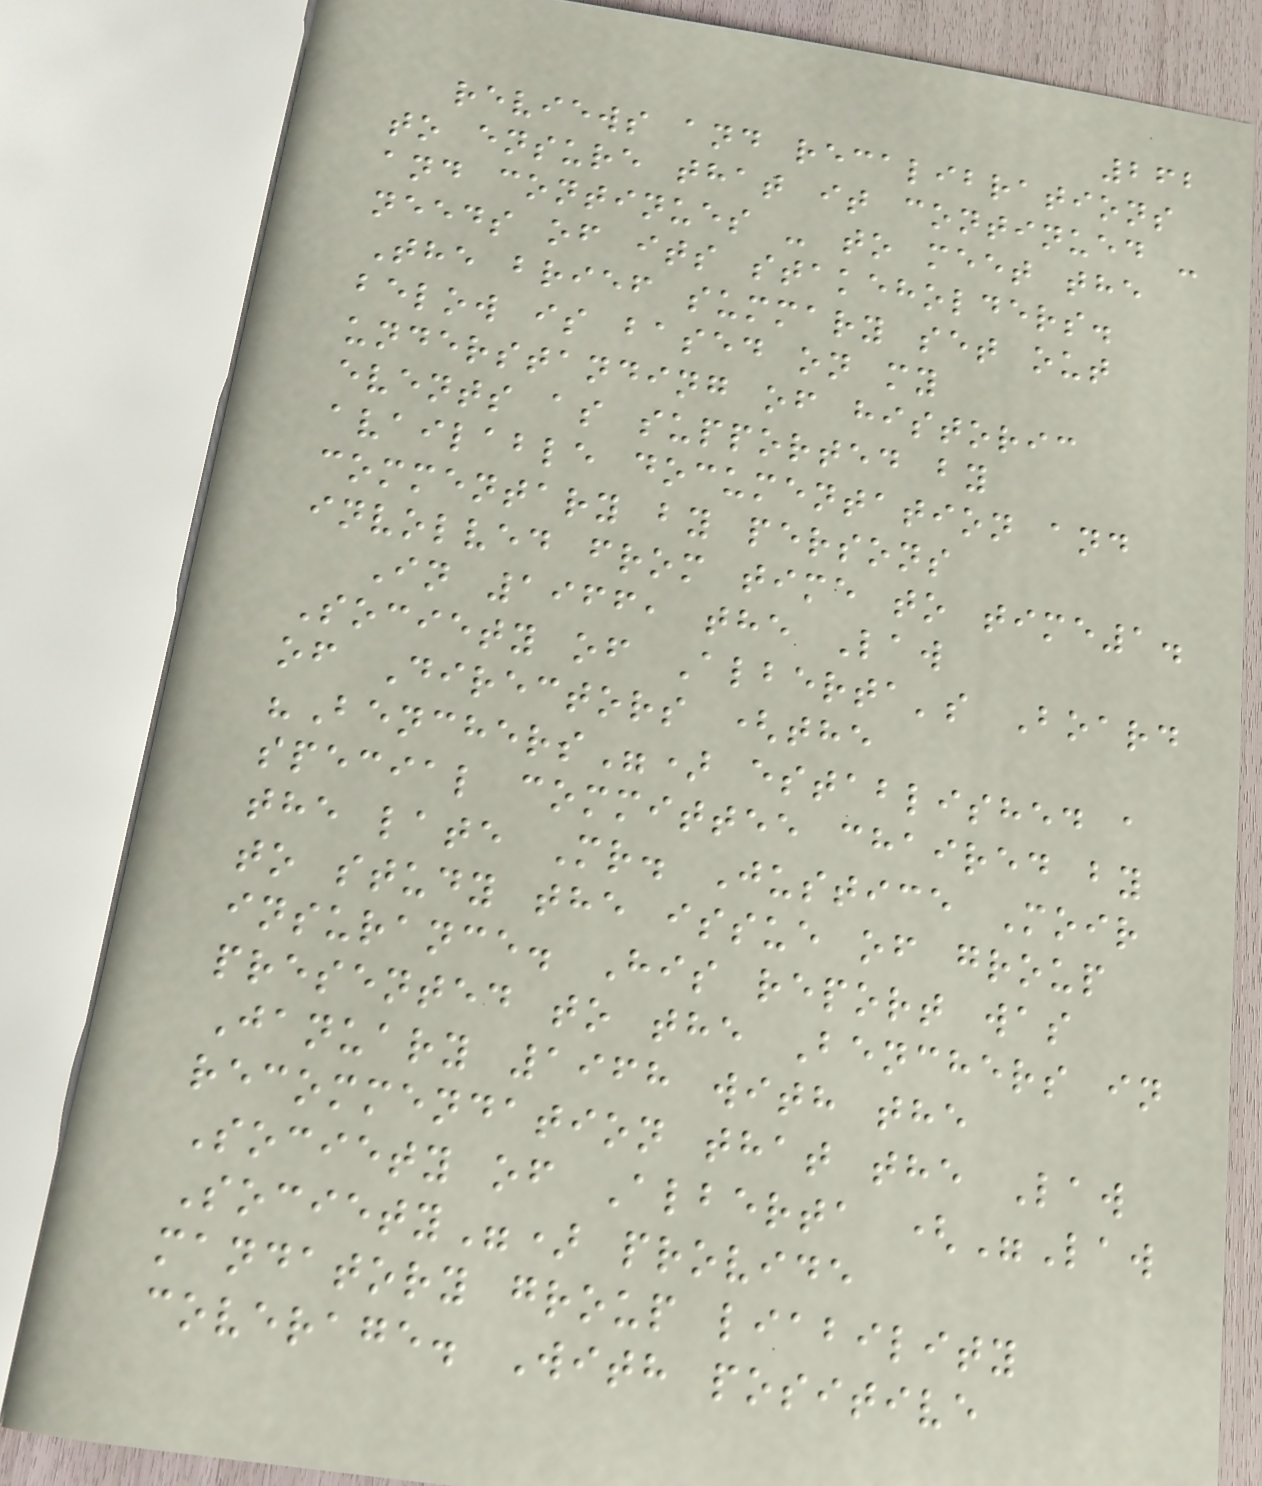262
reviews and recalibrations
to ensure that it continued -
and continues - to meet the
needs of its stakeholders.
The brief summary set out
below is based on my
understanding of historic
events as supported by
available documentation and
commentary by persons
involved from time to time1.
In 1966, the Law
Society of Alberta's Board
of Directors (the
"Benchers") established a
special committee chaired by
the late Mr. Justice Moir
to study the issue of group
insurance. His report was
presented to the Benchers in
January 1968 with the
recommendation that the Law
Society of Alberta ("Law
Society") provide
mandatory group liability
coverage. With positive
